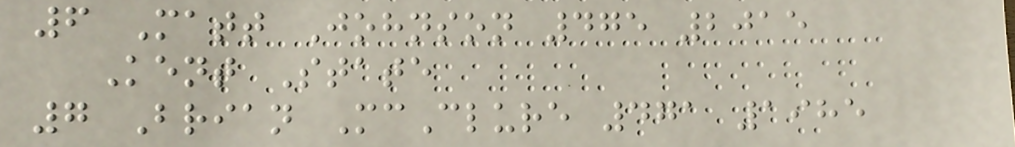6 Matt Johnson 475 2015
Kent State
7 Brian McClure 471 1985
